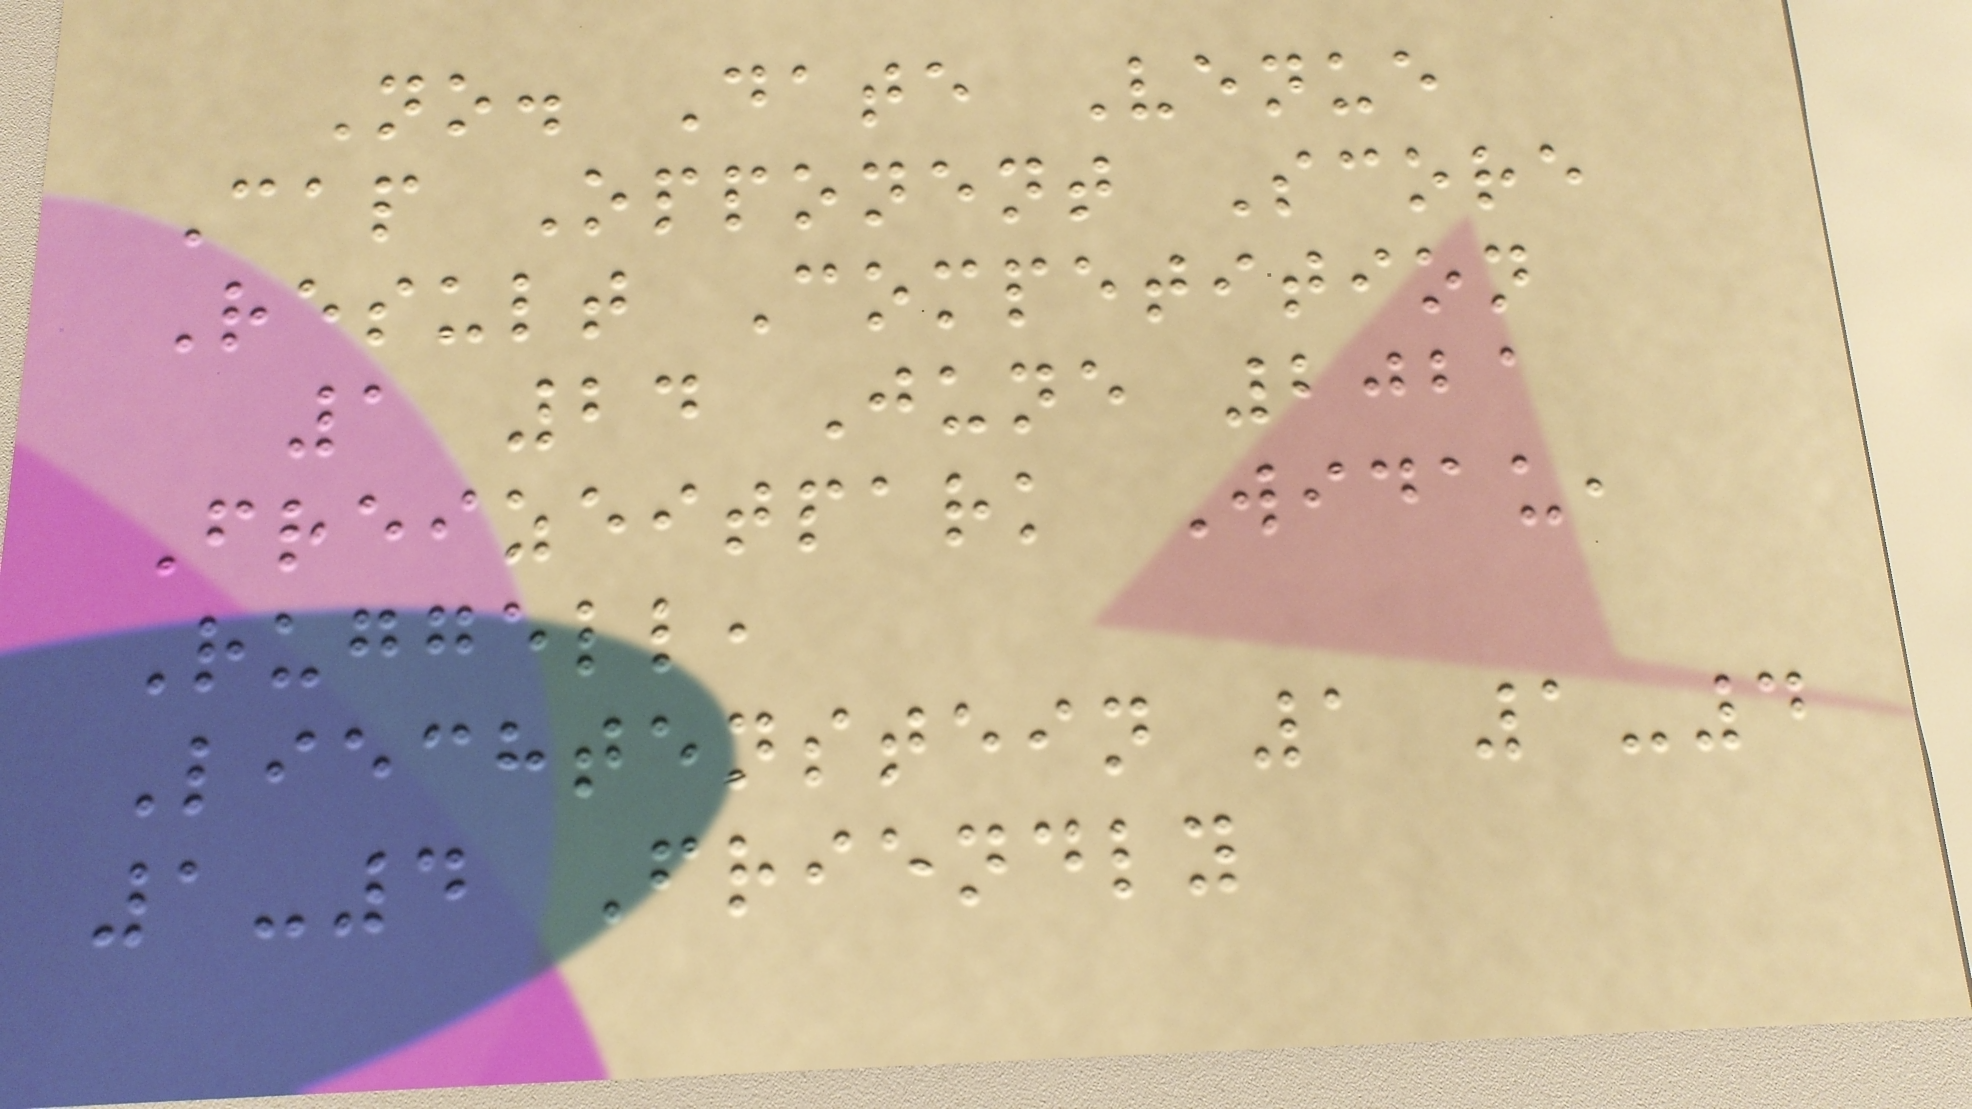No. Date Venue
Cap Opponent Score
Result Competition
1 24 June 2021
Freizeitpark Widau,
Ruggell,
Liechtenstein 1 1-4
1-4 Friendly
